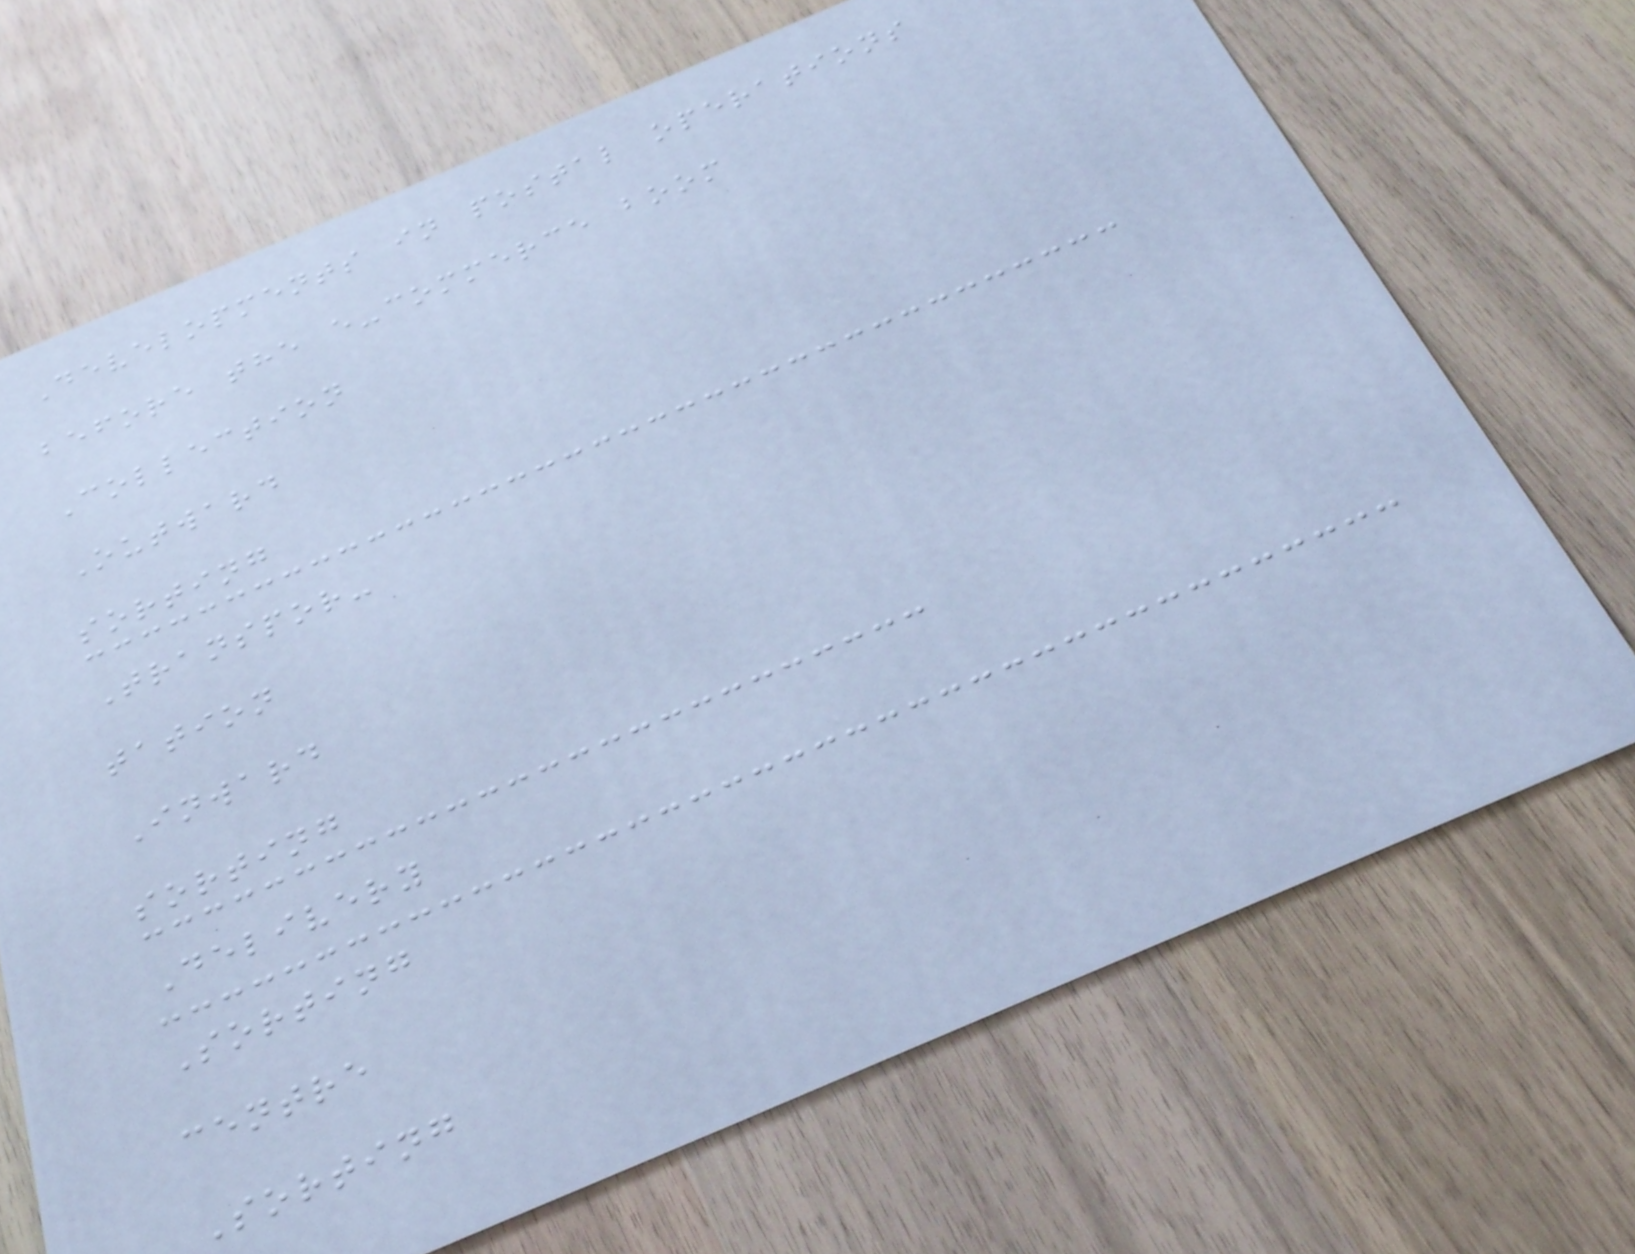Developments in postal operations
before the e-commerce boom
Collection
Outward
sorting
Transpor-
tation
Inward
sorting
Delivery
Sorting
centre
Sorting
